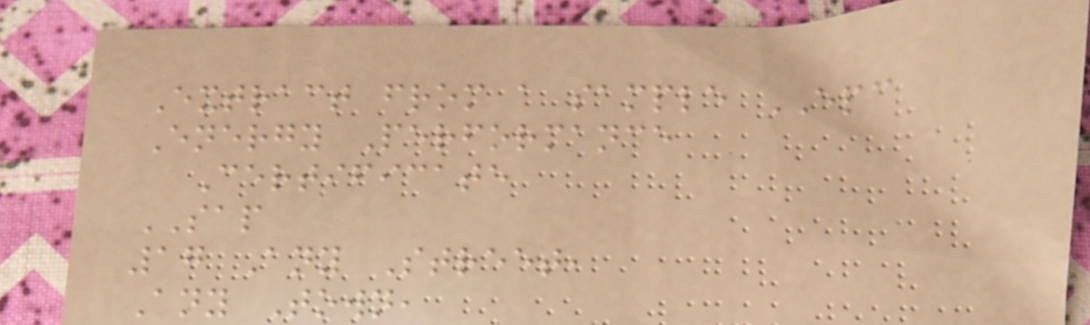Extract from a sample EPC
Energy Performance
Certificate
SAP
17 Any Street,
Any Town,
